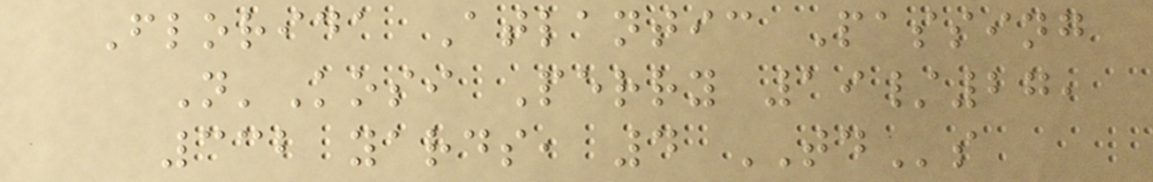Florida Atlantic Passing
N'Kosi Perry 19/27,
332 yards, 4 TDs
